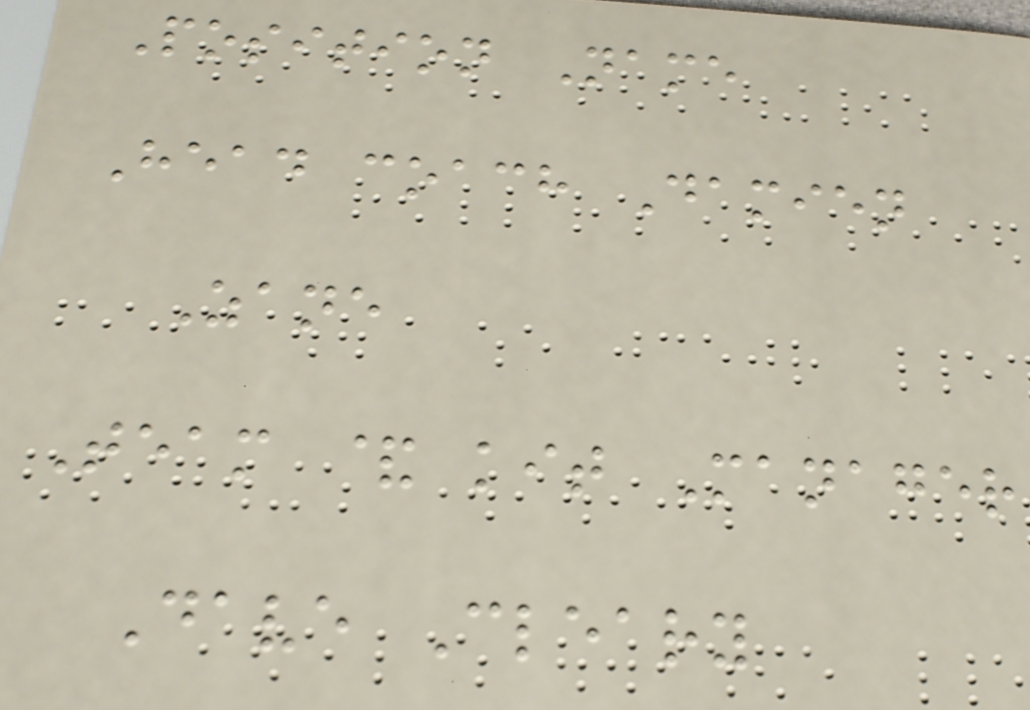Position Name
Head coach Damien
Zane
Team & kit Manager
Dave Cleary
